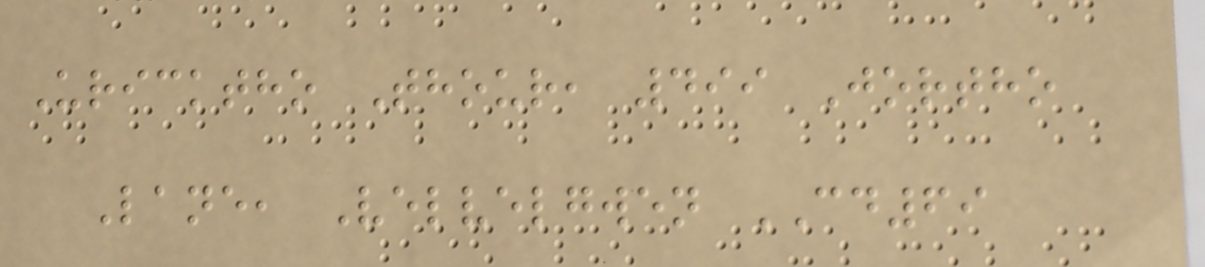Uricktho Thour, 499 Jortho
Lane, Velvelgwen CD69
